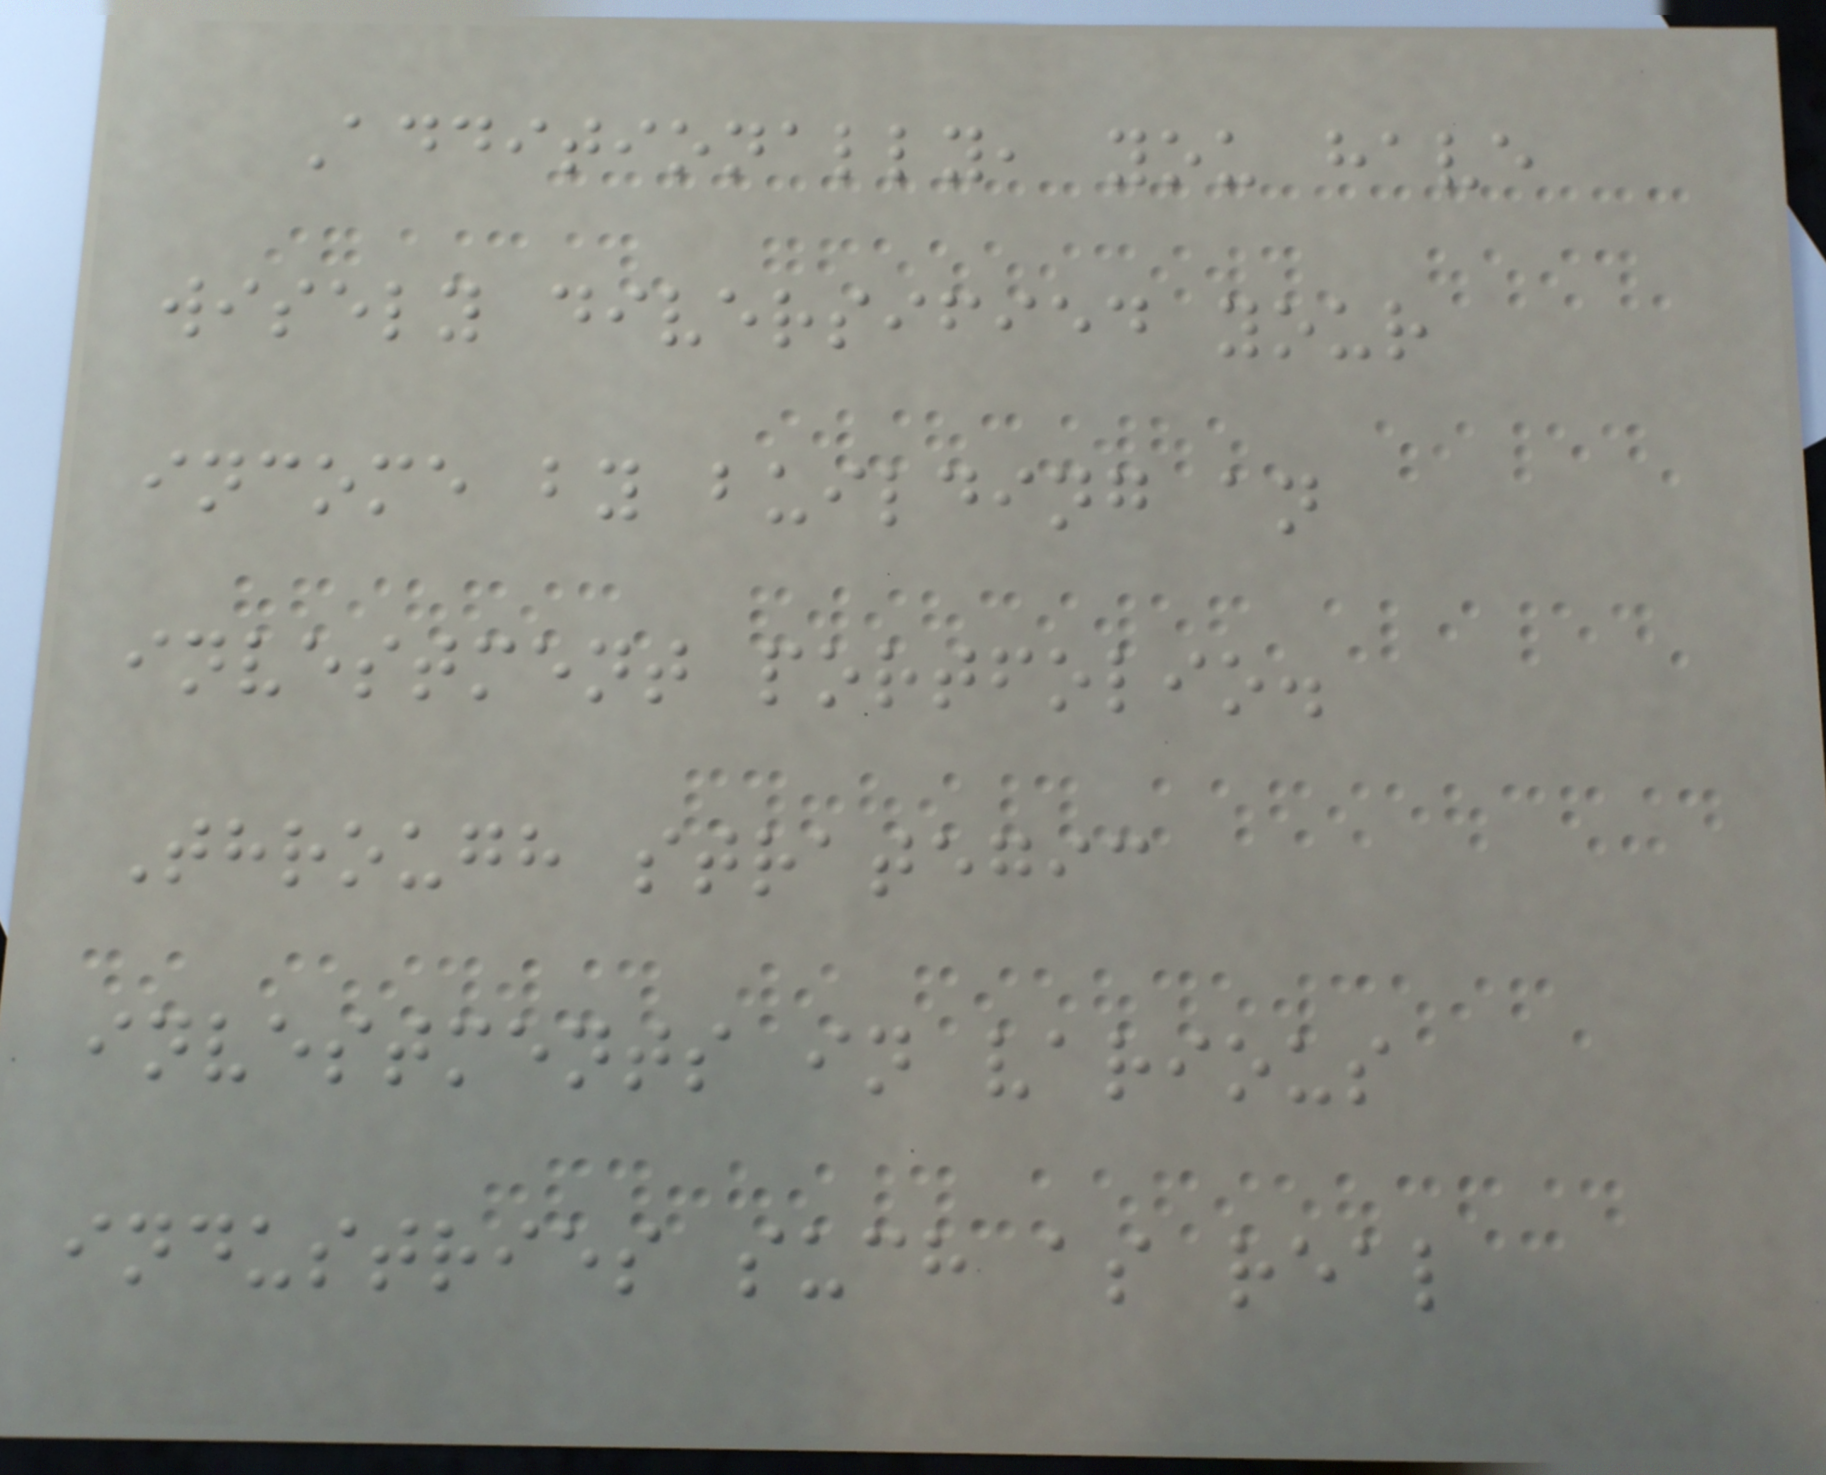Additionally, you have
wisely diversified your
income by building an
investment portfolio.
Through strategic
investments in various
industries such as real
